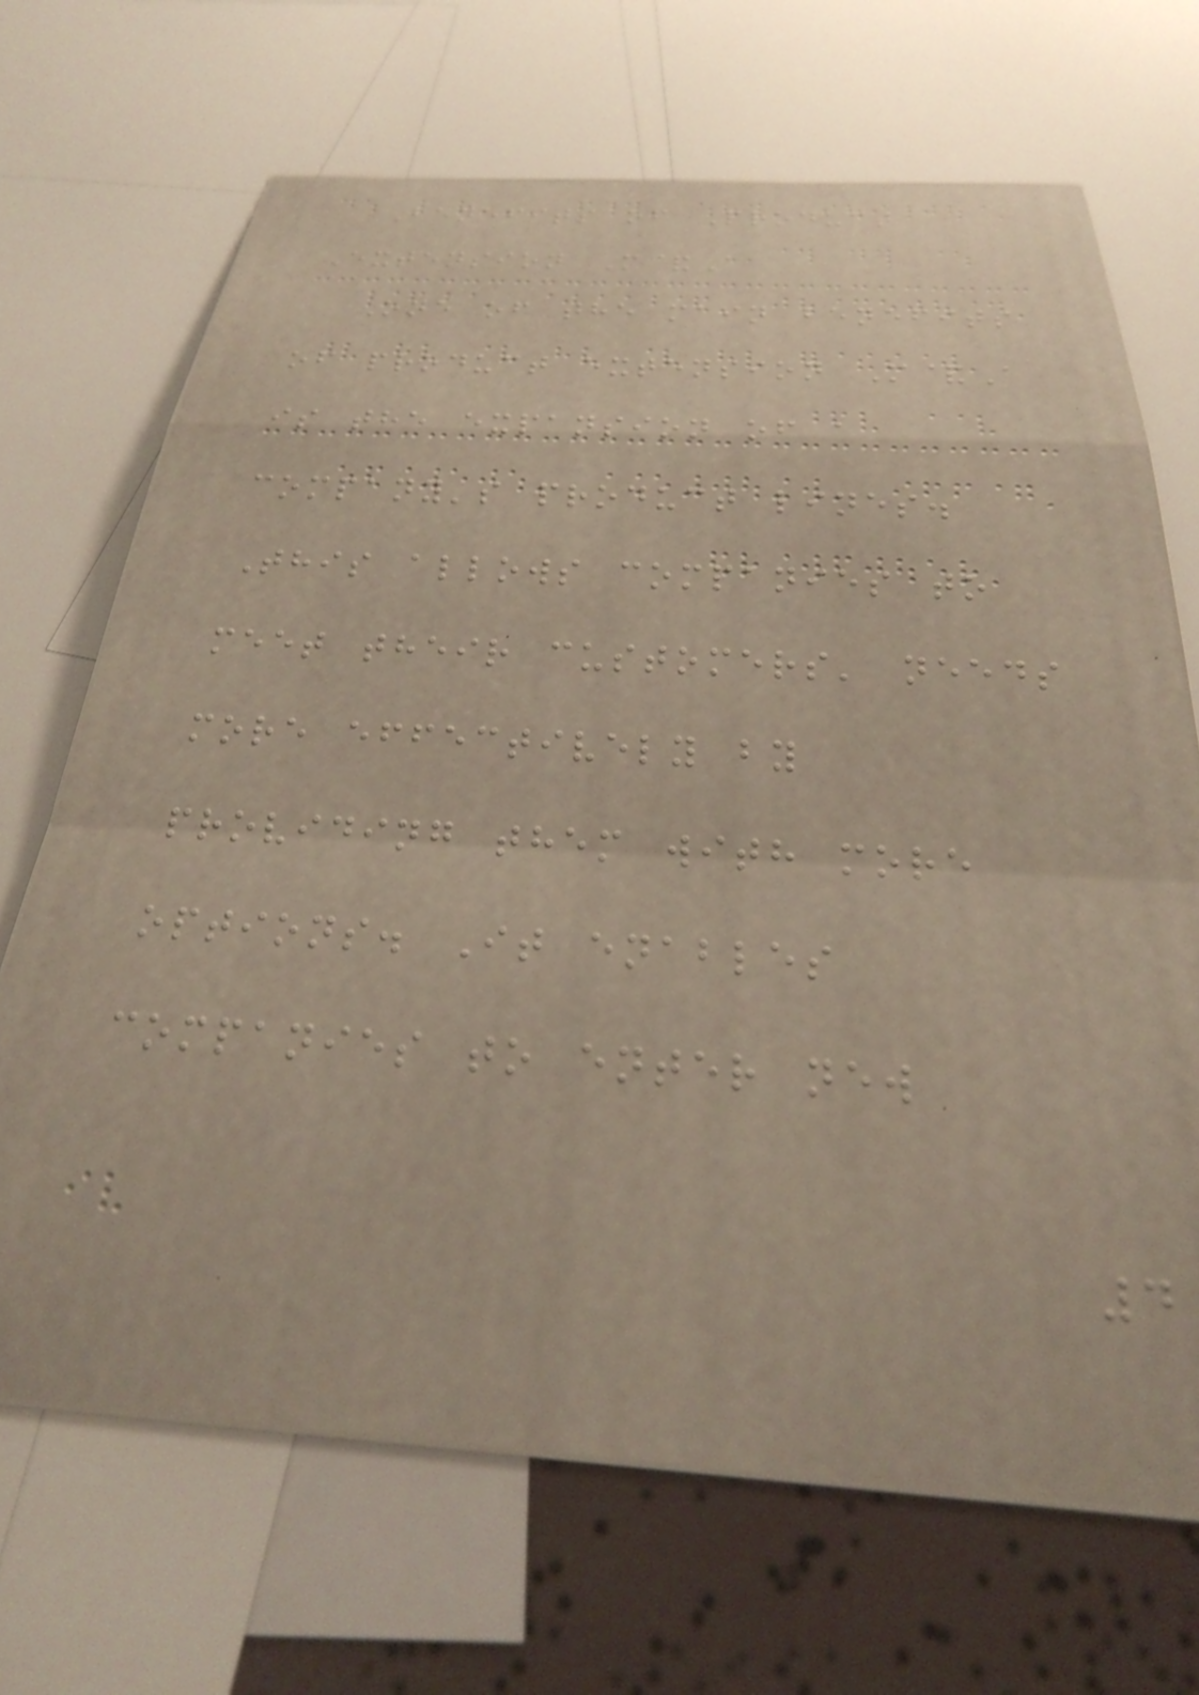Benefits of Product
Extension M&A
One of the main benefits
of product extension M&A
is the expansion of a
company's product lines.
This allows companies to
meet their customers' needs
more effectively by
providing them with more
options. It enables
companies to enter new
4
